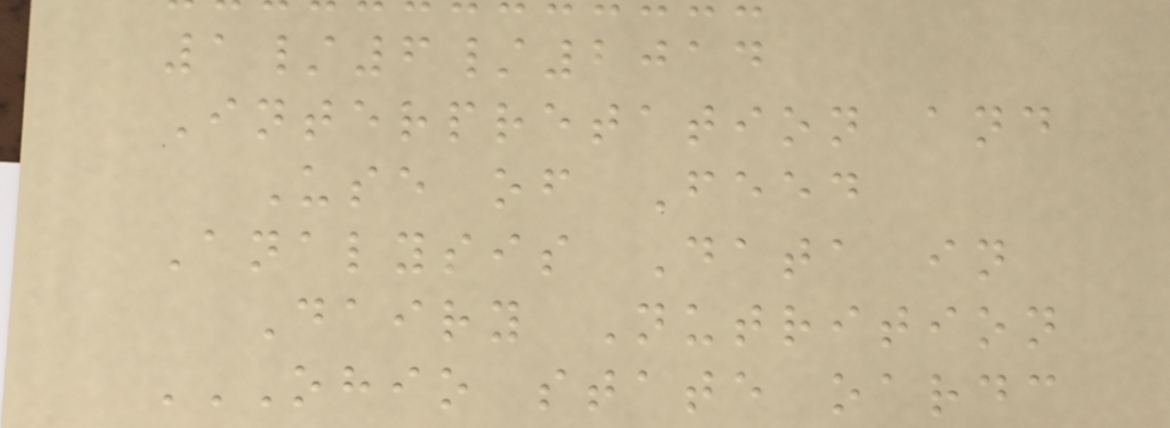1/6/2014
Interpretation and
Use of Feed
Analysis Data in
Dairy Nutrition
OHIO STATE OARDC
